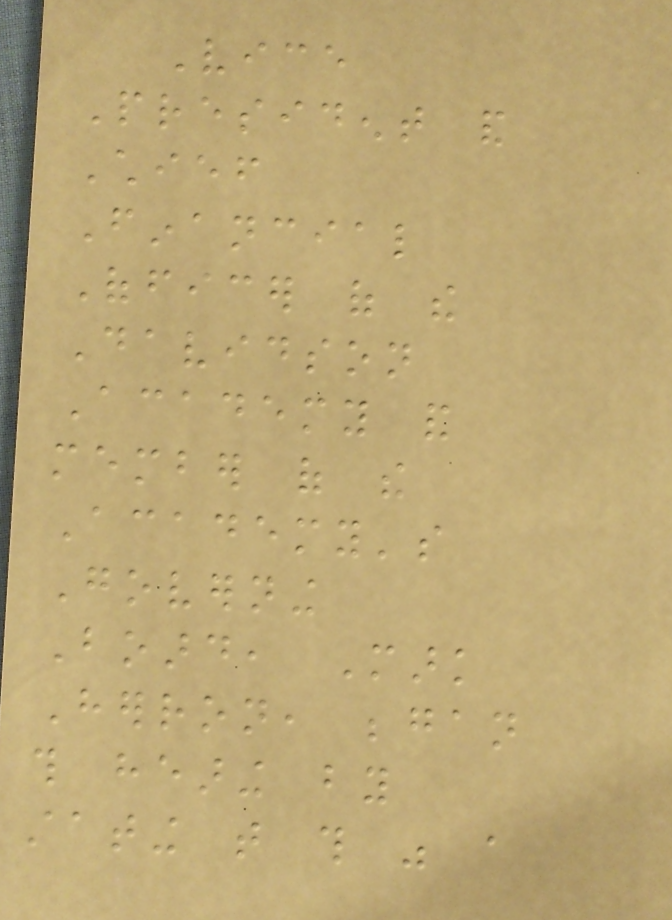Vice
President and
Chief
Financial
Officer of the
Davidson
Academy and
member of the
Academy's
Governing
Board, Mark
Herron, began
this hearing by
stating that this was a
